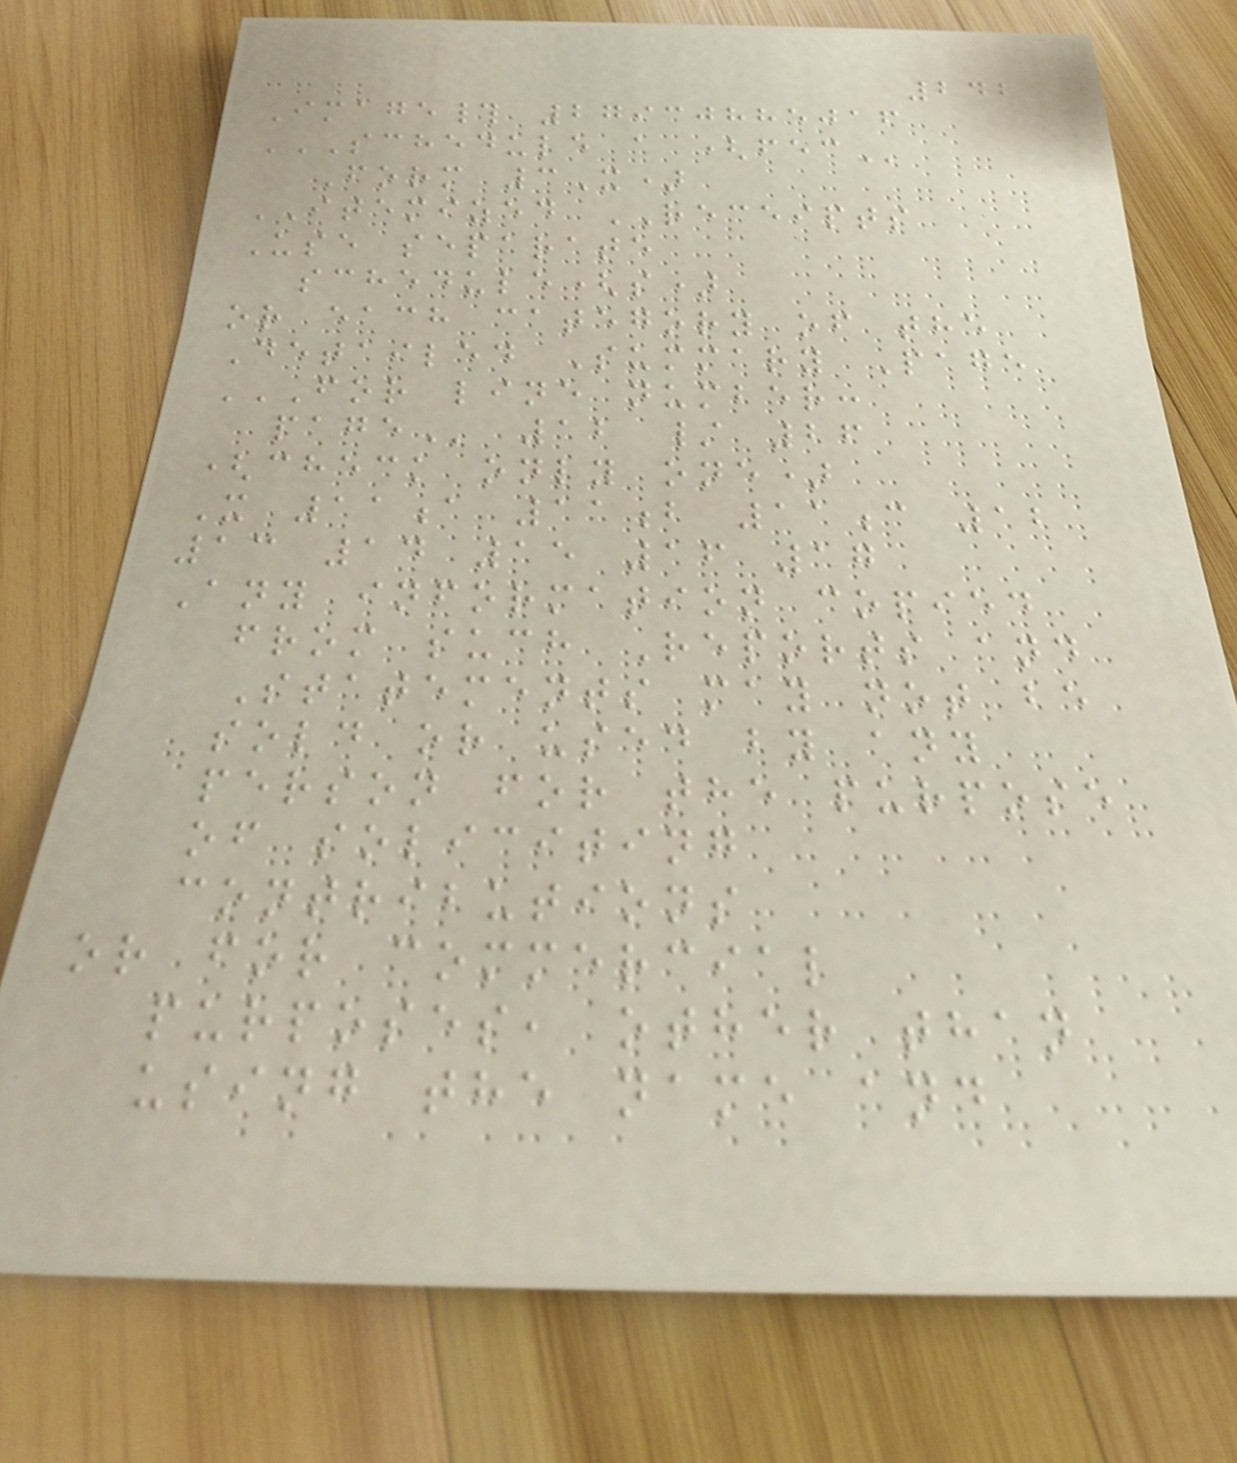242
Image# 27930885016
SCHEDULE A (FEC
Form 3X)
ITEMIZED RECEIPTS
Use separate
schedule(s)
or each category of the
Detailed Summary Page
FOR LINE NUMBER:
PAGE 12 / 26
(check only one)
X 11a 11b 11c 12
13 14 15 16 17
Any information copied
from such Reports and
Statements may not be
sold or used by any
person for the purpose
of soliciting
contributions
or for commercial
purposes, other than
using the name and
